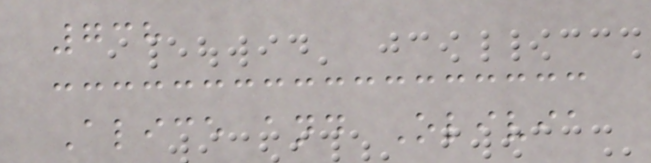738
Alice and Olivia
